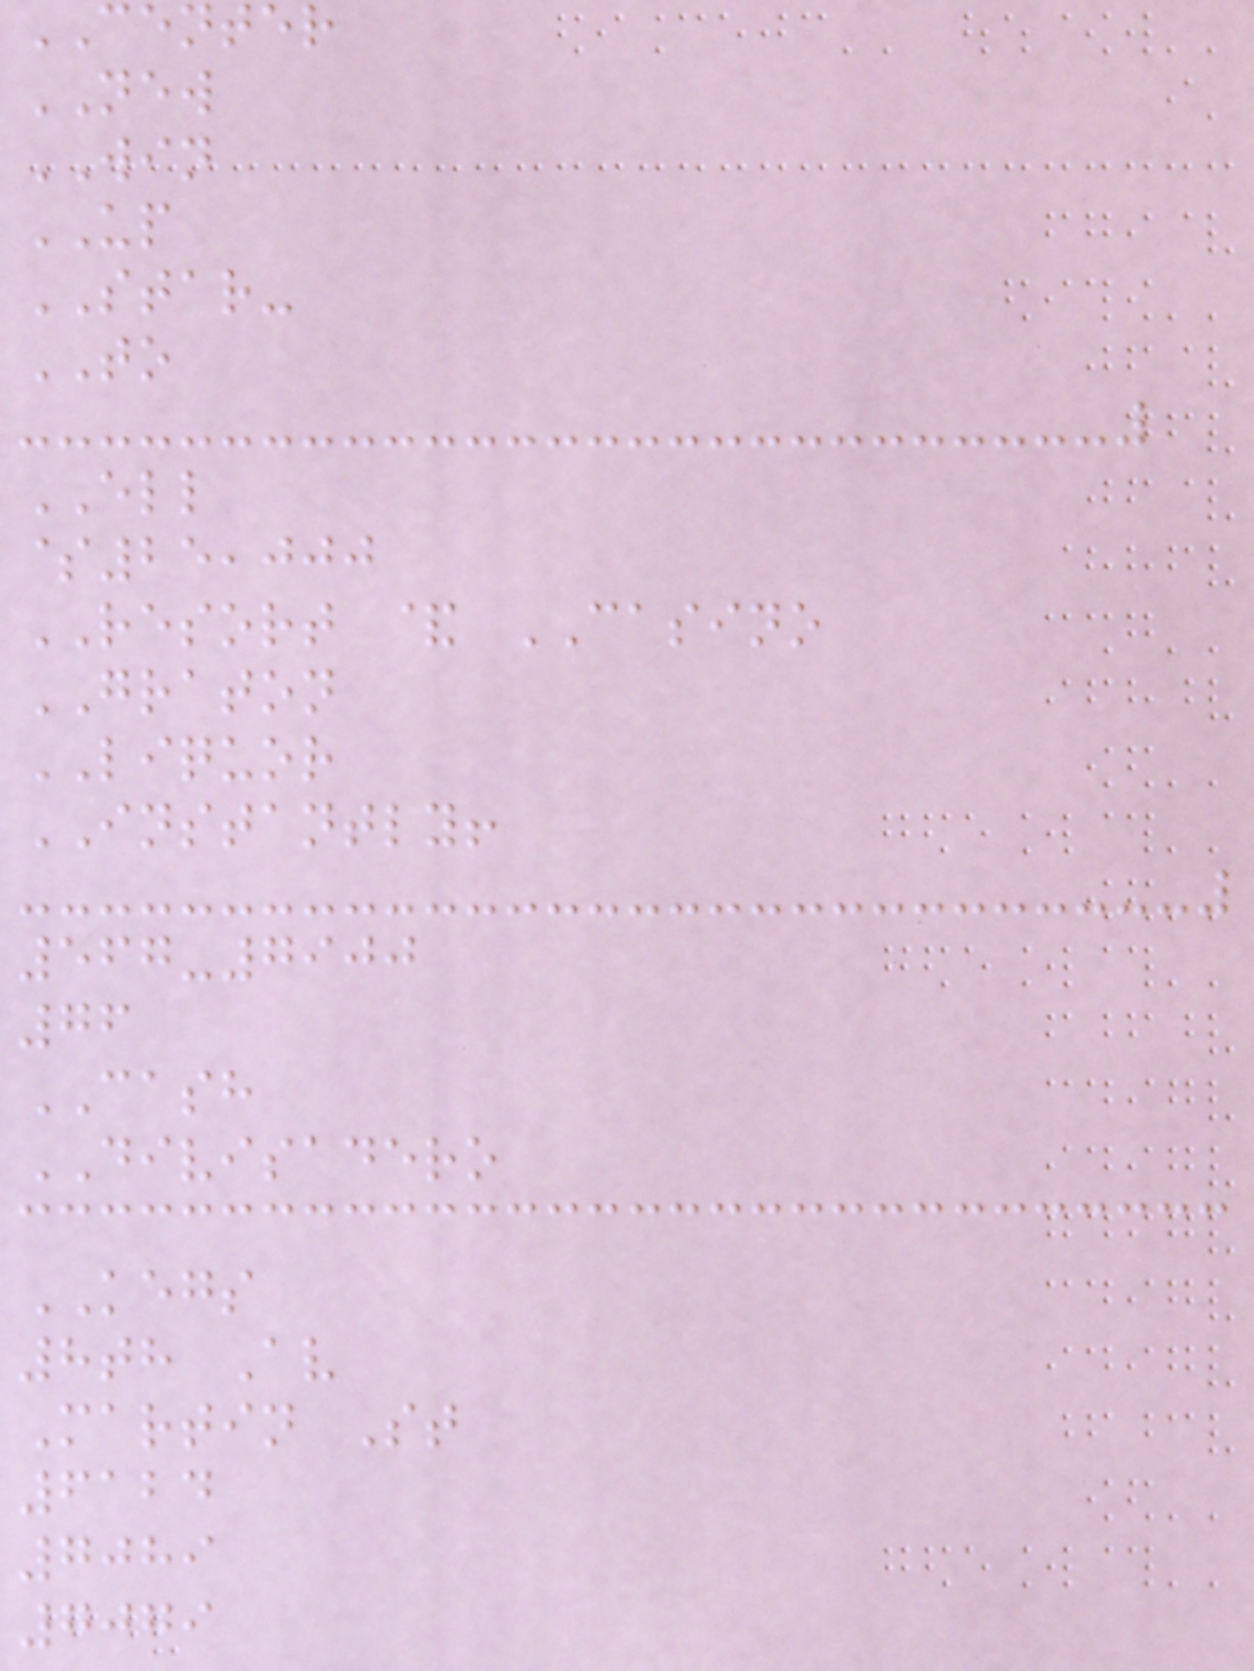CENTER
NEW
WIN
UP
STAR-
TO
ELL
$25,000
RESORT & CASINO
GRATON
LIQUOR
INSTANTLY!
567-7900
76
CASH
DIVISADERO
KEGS
8th Av
Martin St
6124
7089
7079
